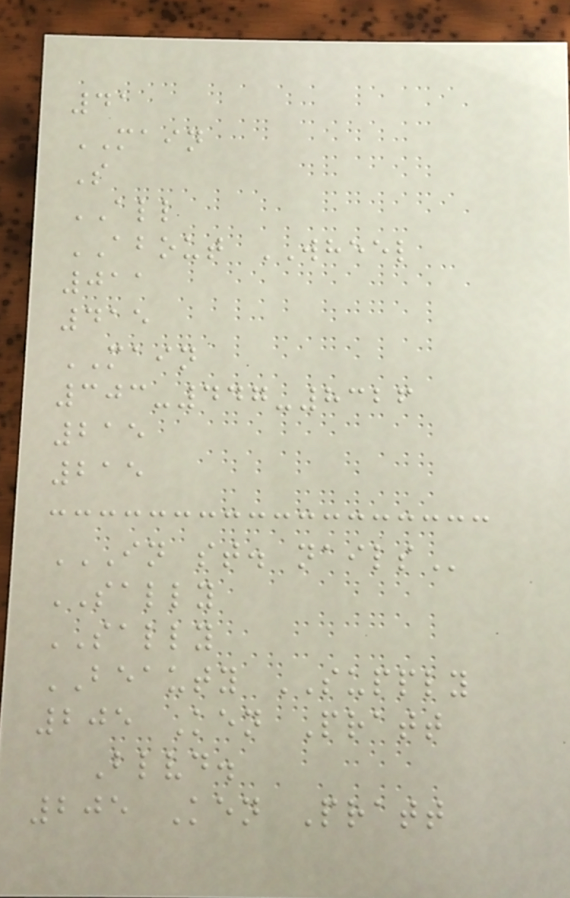41
MAIN
S
ALL
ABOUT WHEEL
011
415
MAIN
303-447-8326
215
215
IN ST. NAILS
SALLY
SALLY
BEAUTY SUPPLY
205 Ken Pratt
Blvd.
205 Ken Pratt
